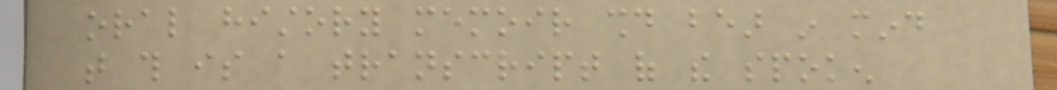oral history memoir should bear in mind
that this is a transcript of the spoken
